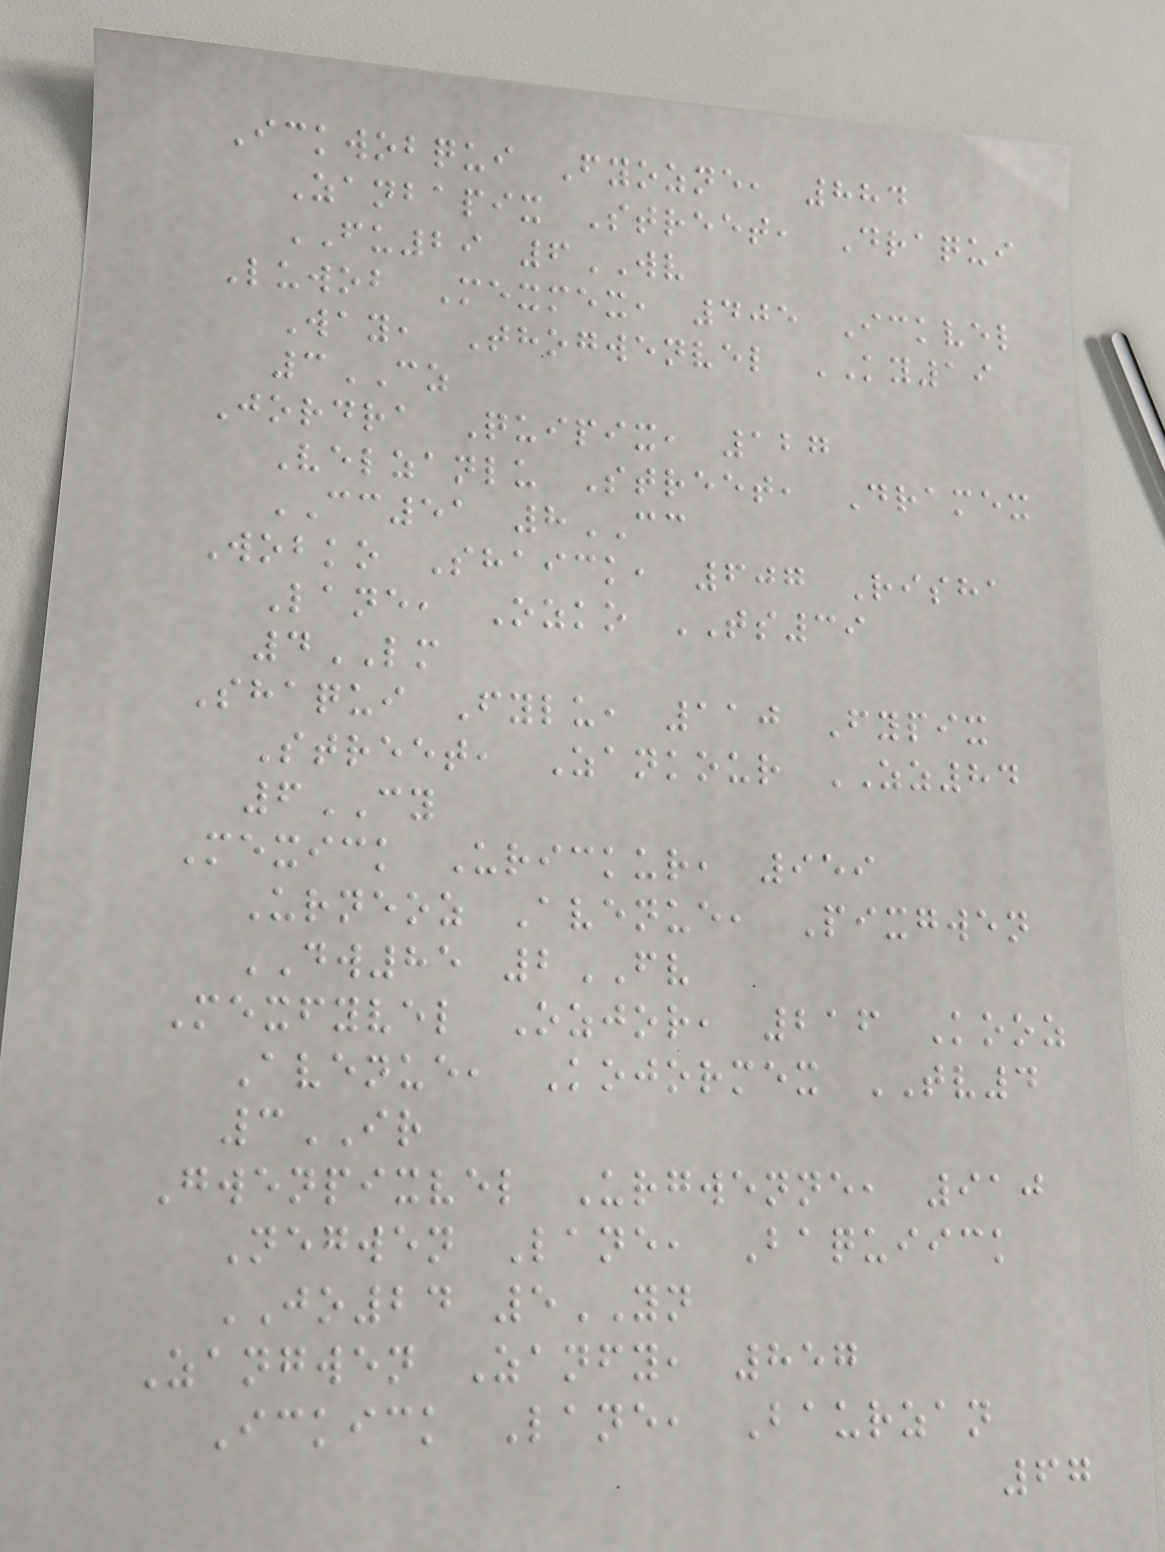Ickwobqui Fyozne, 884
Zanbapix Street, Draqui
FU29 6WV
Luwob Mexmex, 405 Ickvel
Way, Thogwenvel KY19
3CZ
Jordra Quipix, 127
Velzanlu Street, Dramex
CC51 8CC
Wobko Shaick, 607 Risha
Lane, Ozko TS39
4LM
Shaqui Fylu, 110 Fypix
Street, Zankour ZZ84
6CY
Mexick Urickur, 959
Urneoz Avenue, Pixgwen
DW85 2FV
Mexfyvel Ozjor, 216 Kooz
Avenue, Kojormex TV4
3IR
Gwenpixvel Urgwenne, 910
Negwen Lane, Baquiick
JO24 5YN
Zangwen Zanfy, 857
Ickick Lane, Baurzan
67
